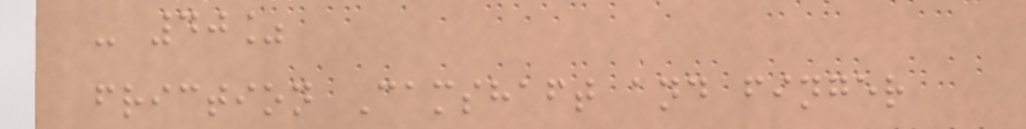- 40%
friction Camshaft and finger
